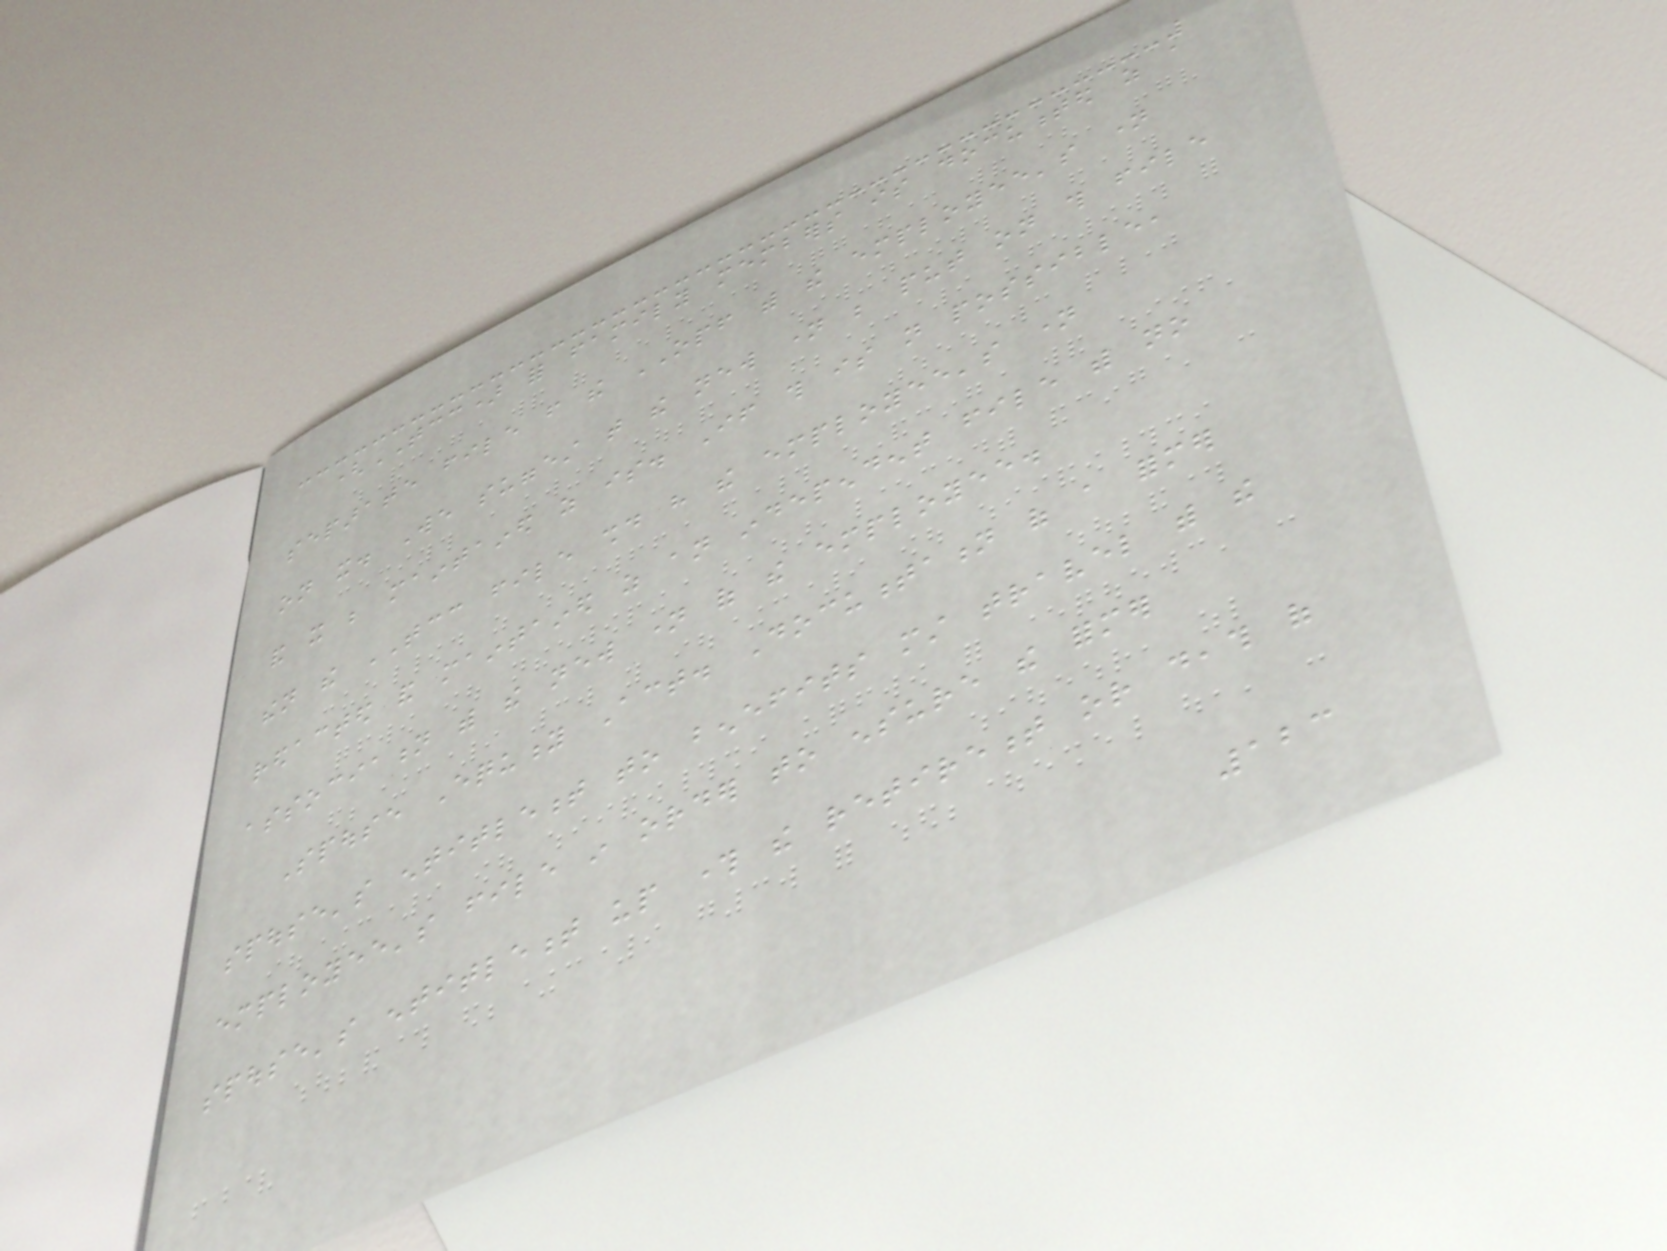(TCC) for family members is documented as a
separate file from the OPF with the employee's name
on it. We suggest that the new name be put on this file
and it be maintained as is. If this is not possible,
then the TCC file should have the employee's name
redacted and maintained as an independent file with no
association with the new name of the employee.
Spouse Equity Act. Documentation of a former
spouse's entitlement to benefits must travel with the
employee's file in order to ensure the former
spouse's entitlement up through the retirement or death of
123
